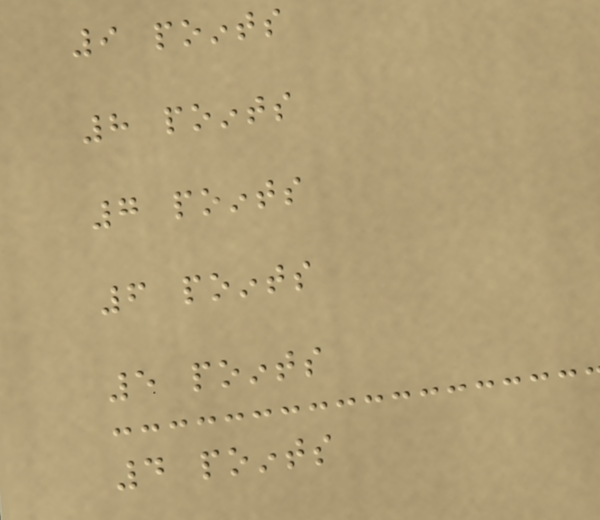9 points
8 points
7 points
6 points
5 points
4 points
